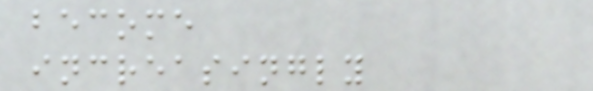become
increasingly
